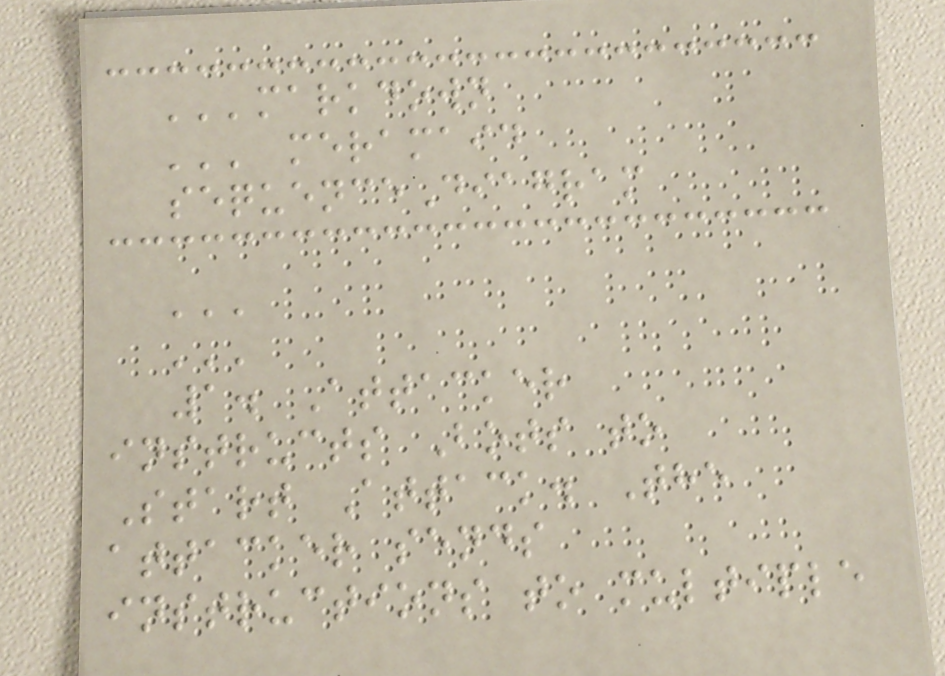'''markdown
''' meramaid
sequenceDiagram
'''
'''
1. Attacker
instructs Bots to
Start Attack. The
attacker sends
instructions to multiple
